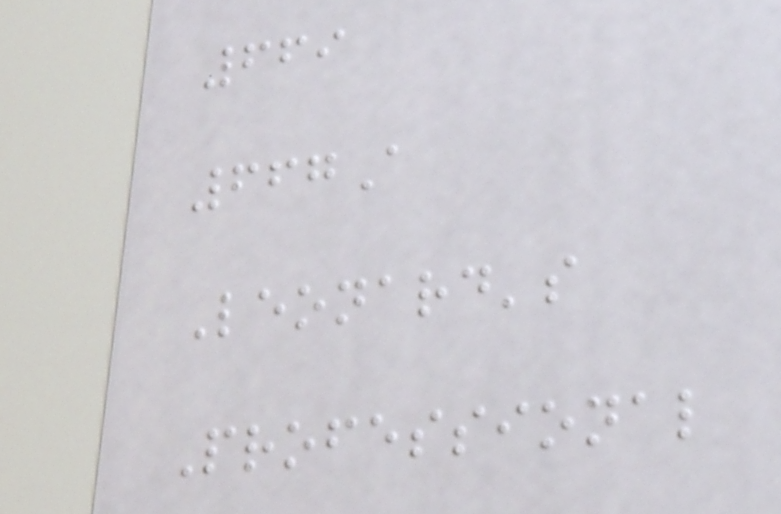669
667A
Leonard's
Professional
